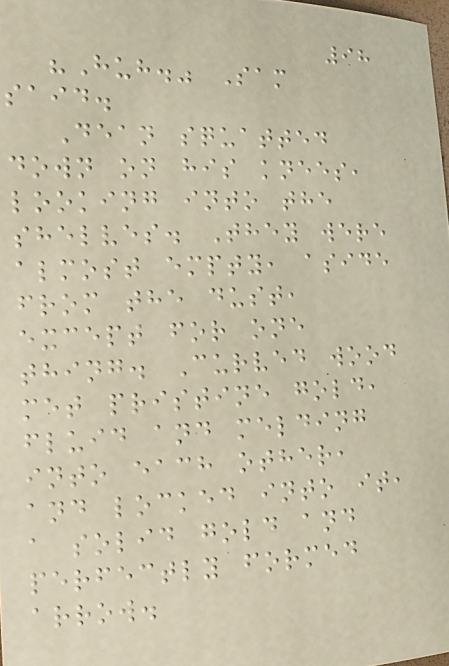98
"Huh." Sam
said.
Dean squatted
down on his knees,
looking into the
shelves. They were
almost empty, aside
from the dust,
except for one
thing. Curved wood
met pristine gold,
fluid and melding
into each other,
and locked into it,
a solid gold and
perfectly formed
arrow.
